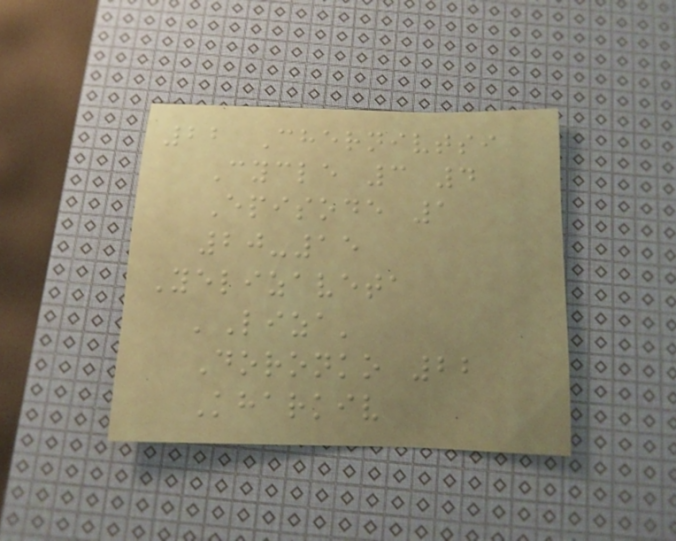22 Chernivtsi
Cycle 3 4
Episode 1
20-15
Yelizaveta
'Liza'
Doronko 22
Kharkiv
